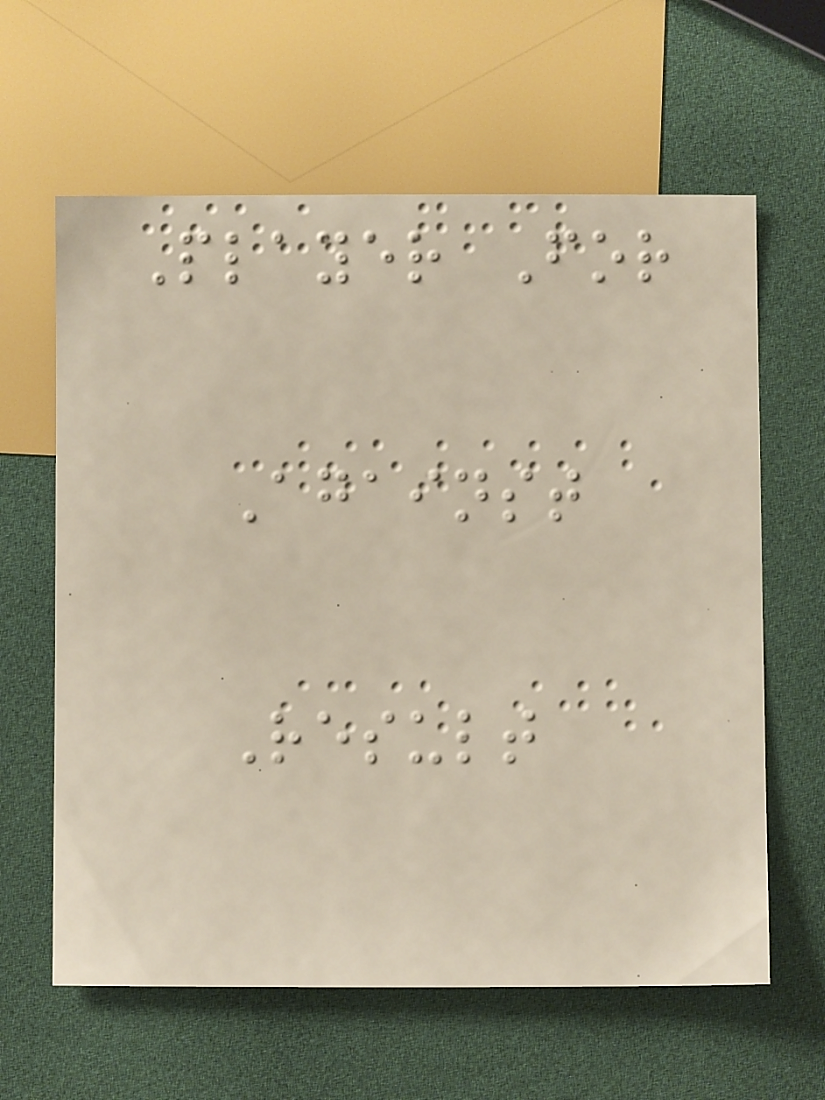Player For
Against
Result
